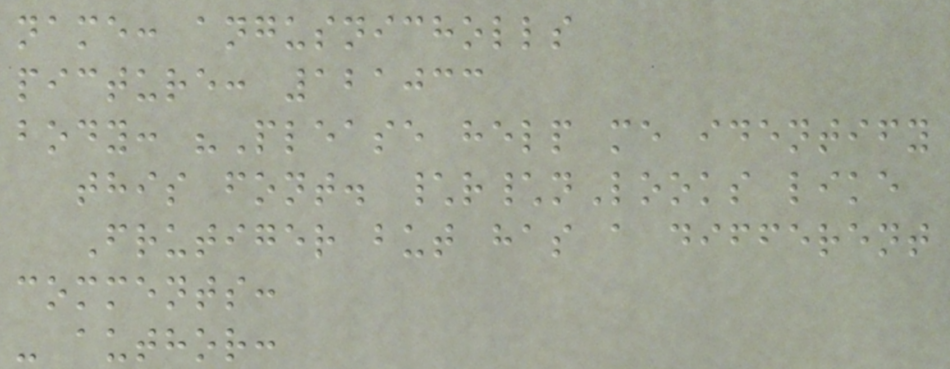name: angusnicholls
picture: 121033
body: "Please help me identify
this font. \r\nLooks like
Frutiger but has a different
comments:
- author:
